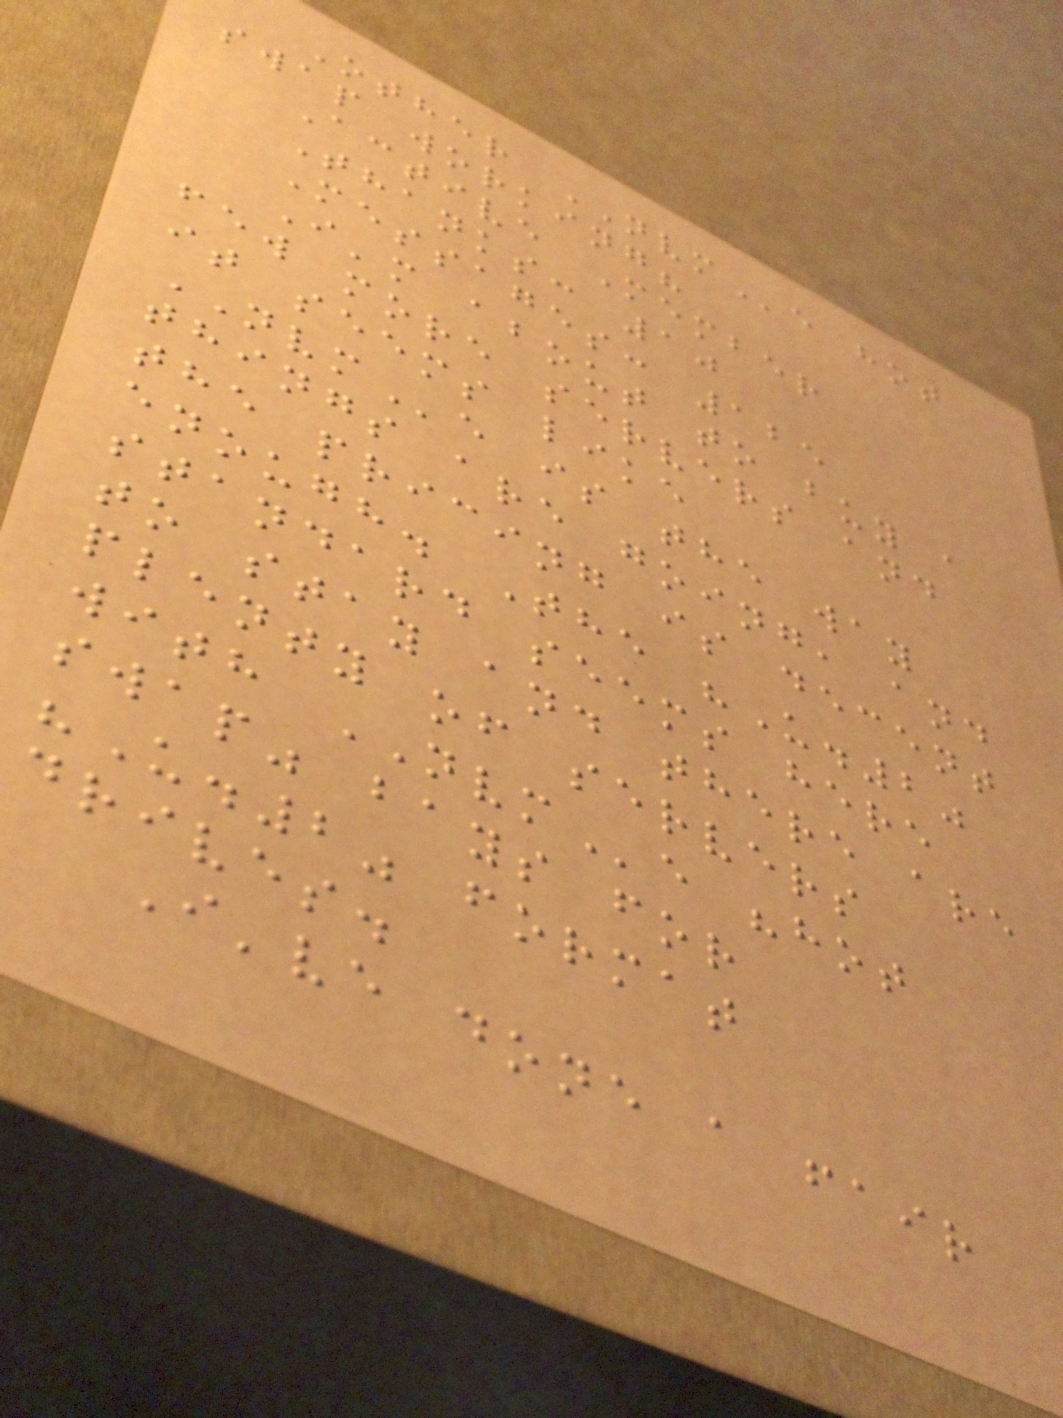Other NVMe hot
swap working?
Active Member
Thanks: 10
Messages: 125
I'm about to buy a
few more servers and
it seems like
NVMe is the way
things are going, and
the pricing is decent
enough. The "U.2"
standard seems here
to stay and there are
plenty of servers
with NVMe "hot
swap" bays for
"U.2" format
drives.
I've done a fair
